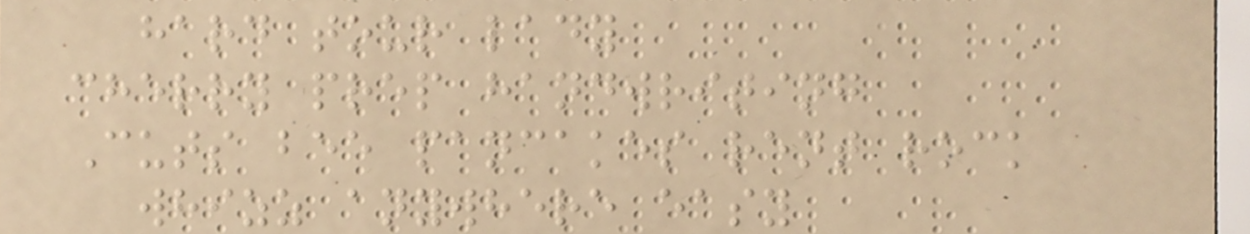hard tour lady
cherry prep handwriting
Cuts bee pancakes rent rock
whizz anywhere easy
